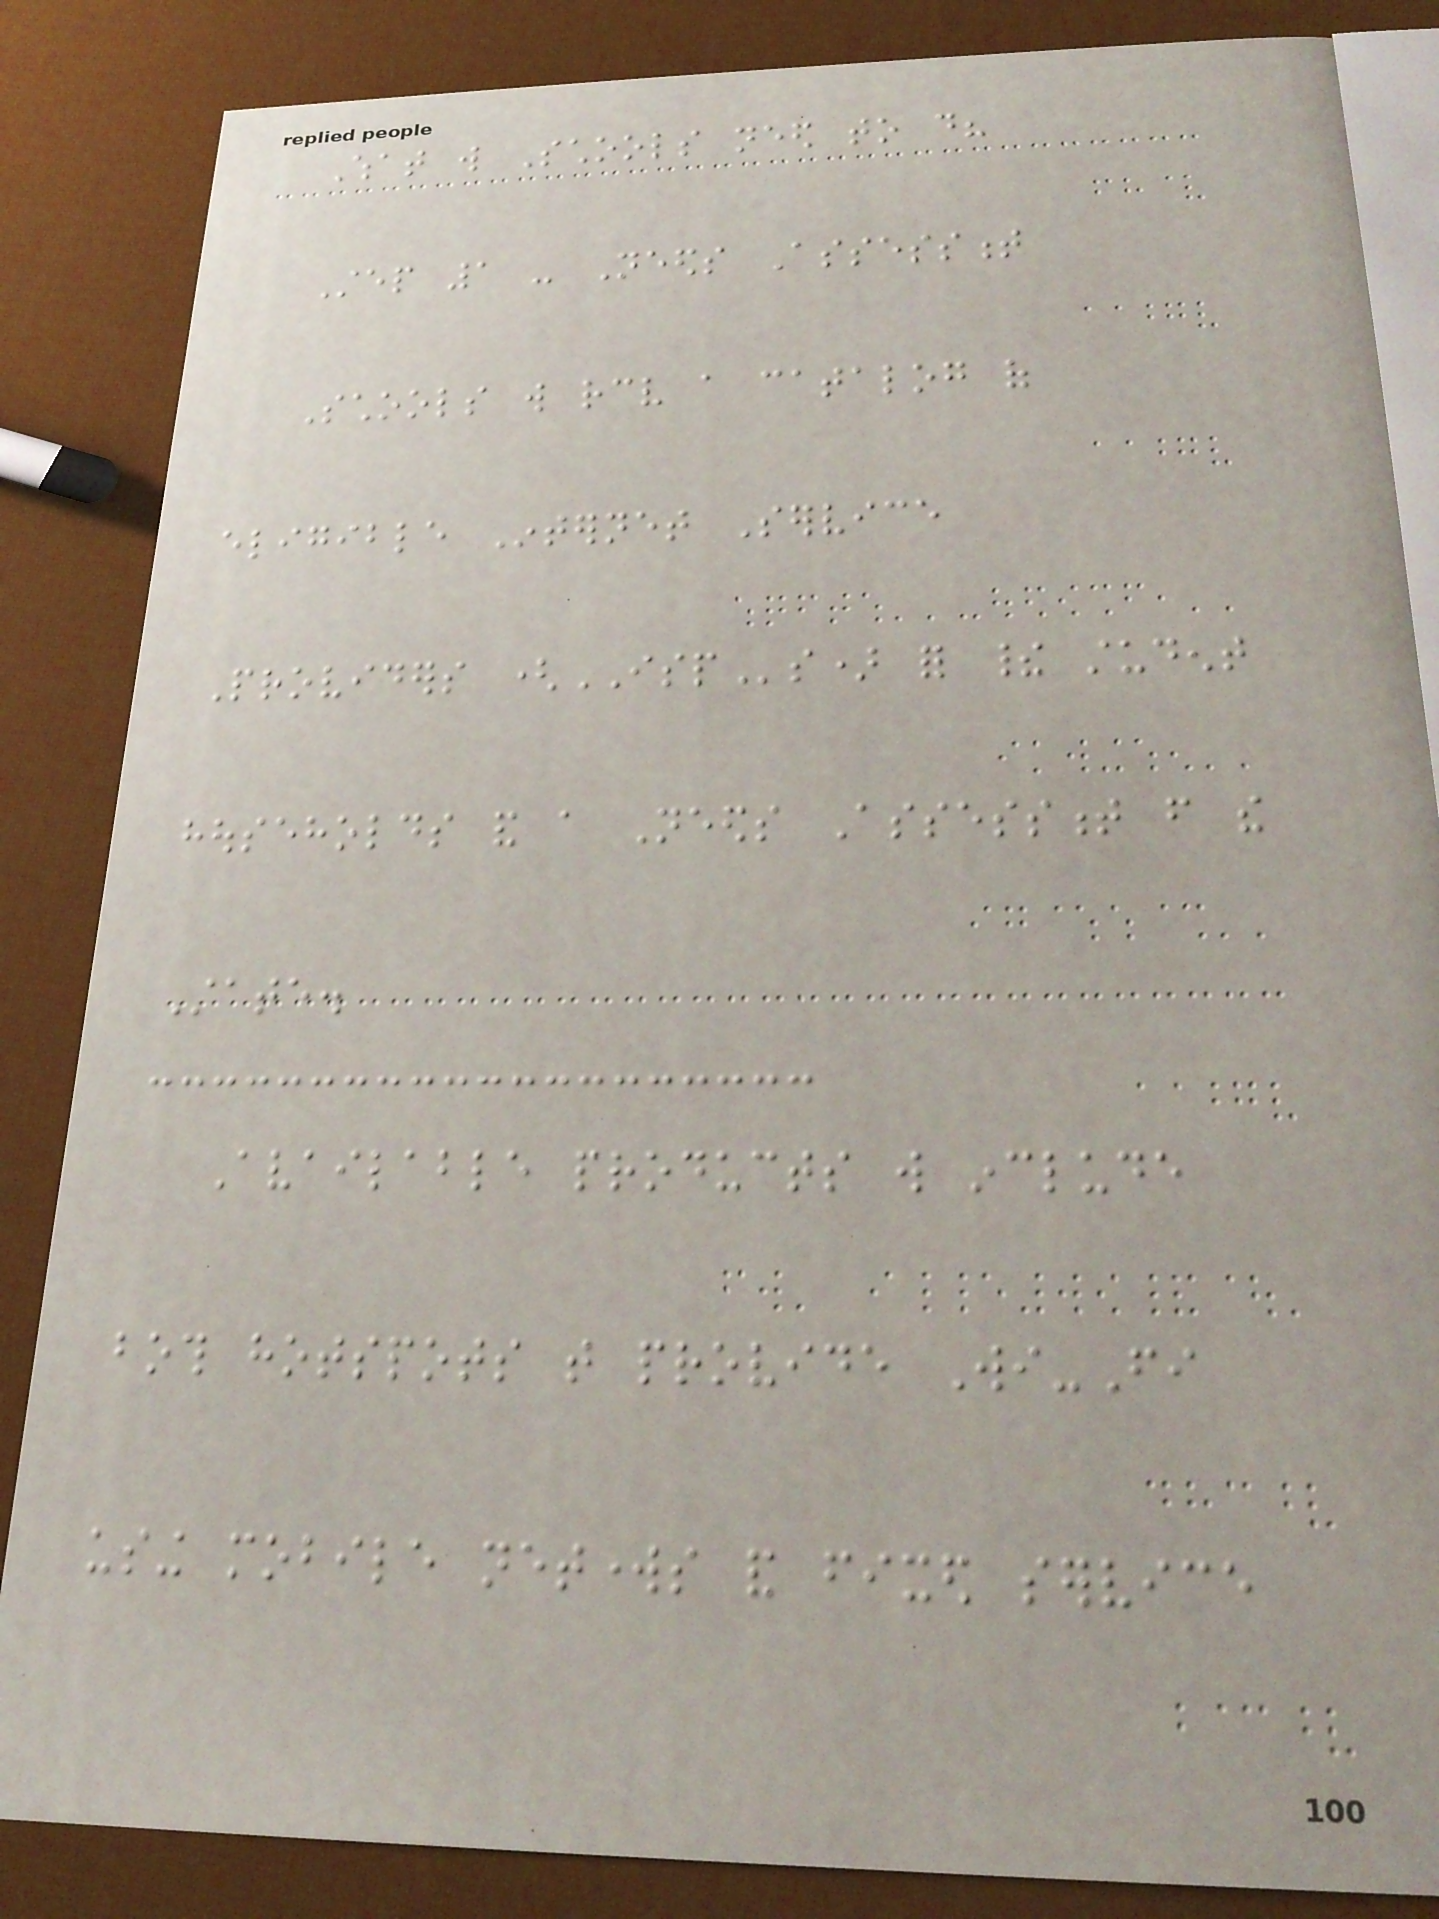What will Schools need to do?
Step 1 - Needs Assessment
Schools will receive a catalog of
eligible Internet Service
Providers (ISPs) for their student
households and a Needs Assessment from the
State.
Available products will include
both hotspots that provide Wi-Fi
using mobile networks and fixed service
